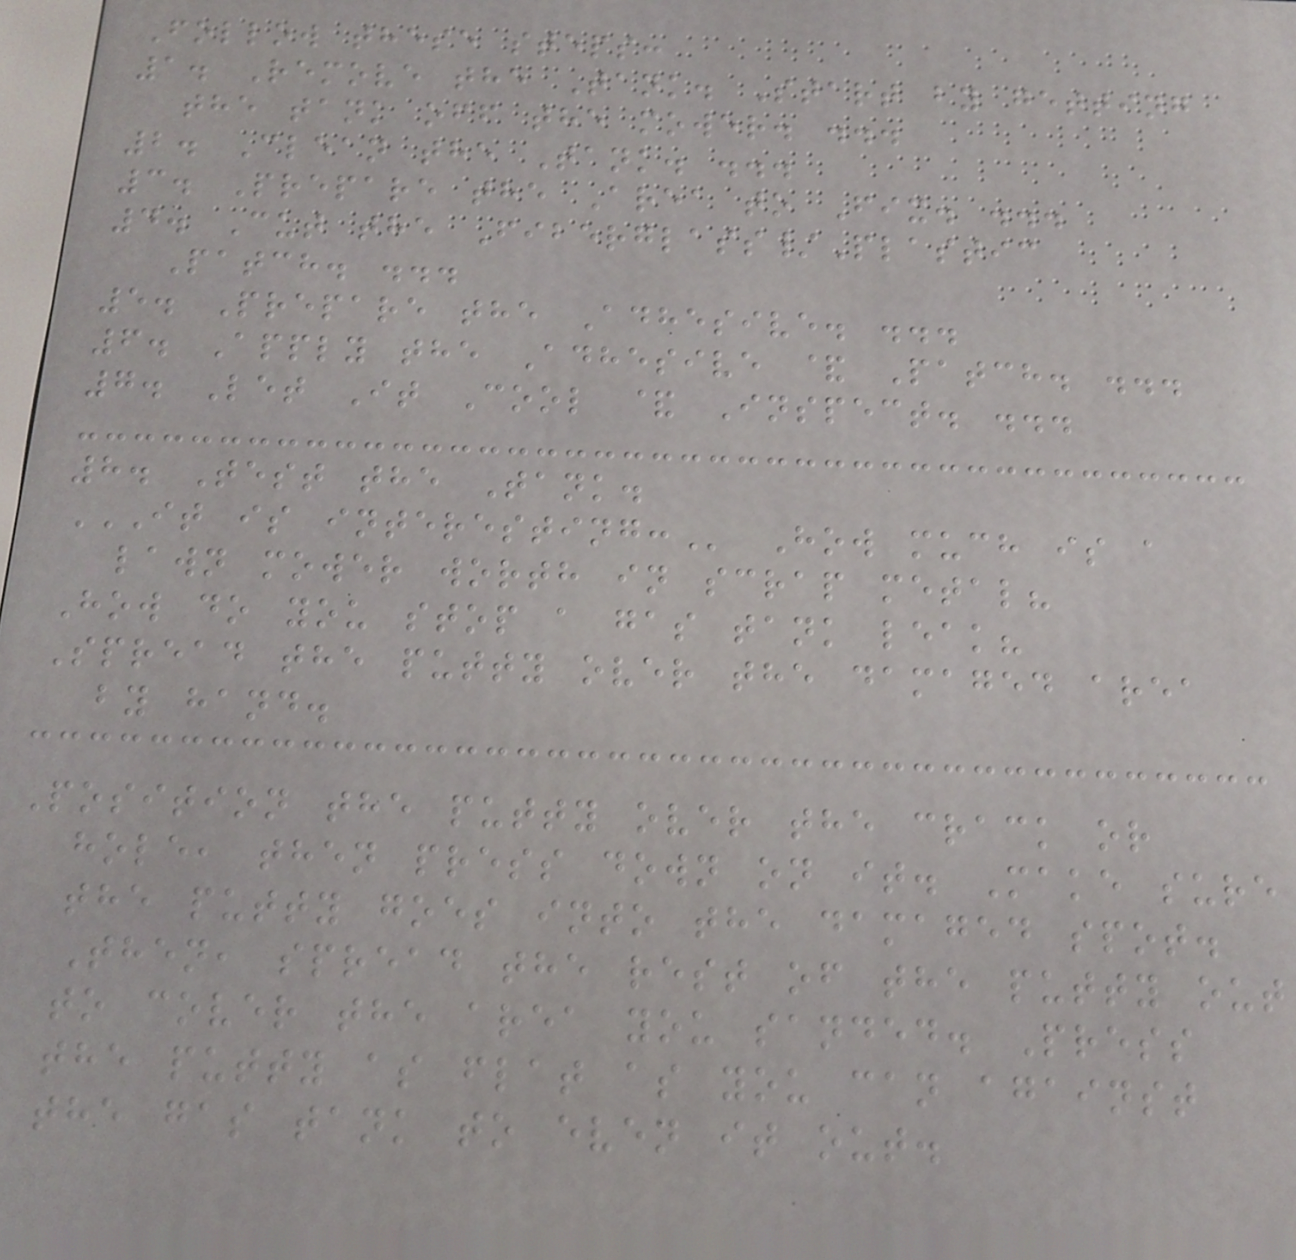Follow these steps:
1. Remove the Tank. Start by getting
the tank off the mower. ...
2. Clean the Tank. ...
3. Prepare the Area to Fix. ...
4. Cut the Fiberglass/Plastic
Patch. ...
5. Prepare the Adhesive. ...
6. Apply the Adhesive & Patch. ...
7. Let It Cool & Inspect. ...
8. Test the Tank.
IT IS INTERESTING: How much is a
lawn mower worth in scrap metal?
How do you stop a gas tank leak?
Spread the putty over the damaged area
by hand.
Position the putty over the crack or
hole, then press down on it. Make sure
the putty goes into the damaged spot.
Then, spread the rest of the putty out
to cover the area you sanded. Press
the putty as flat as you can against
the gas tank to even it out.
